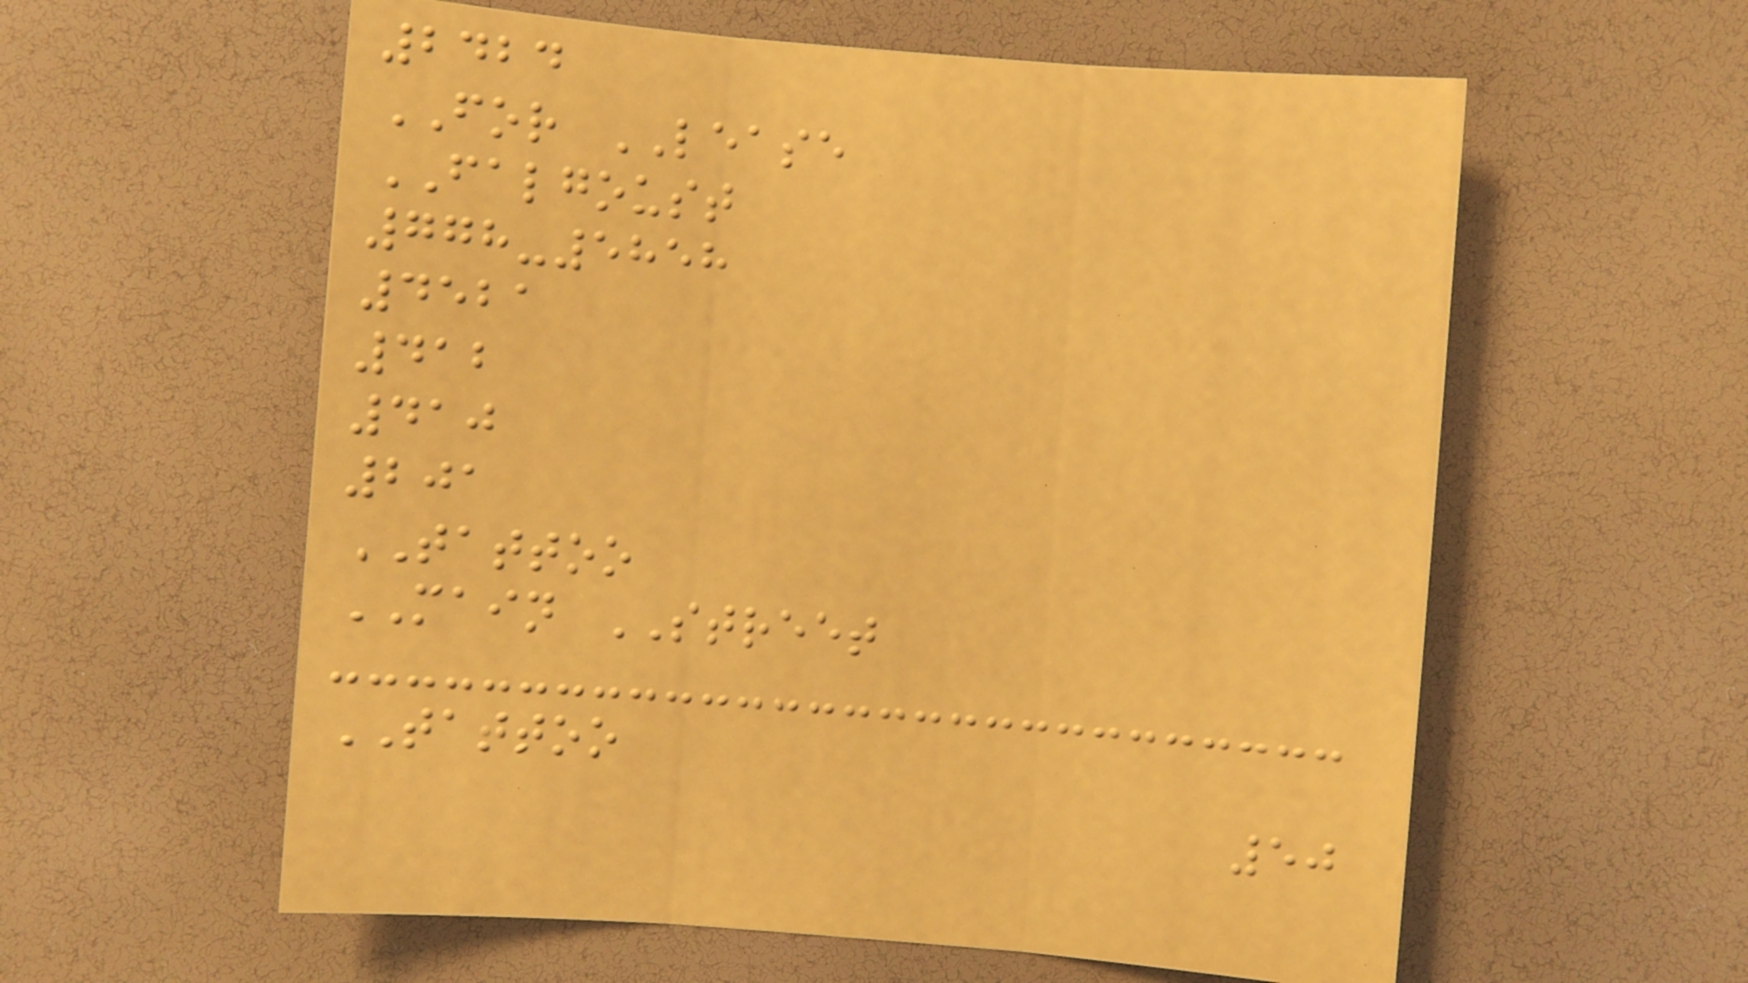2424
FOR LEASE
FALGOUST
778-5858
4521
412
410
201
TATTOO
MAIN STREET
TATTOO
50
